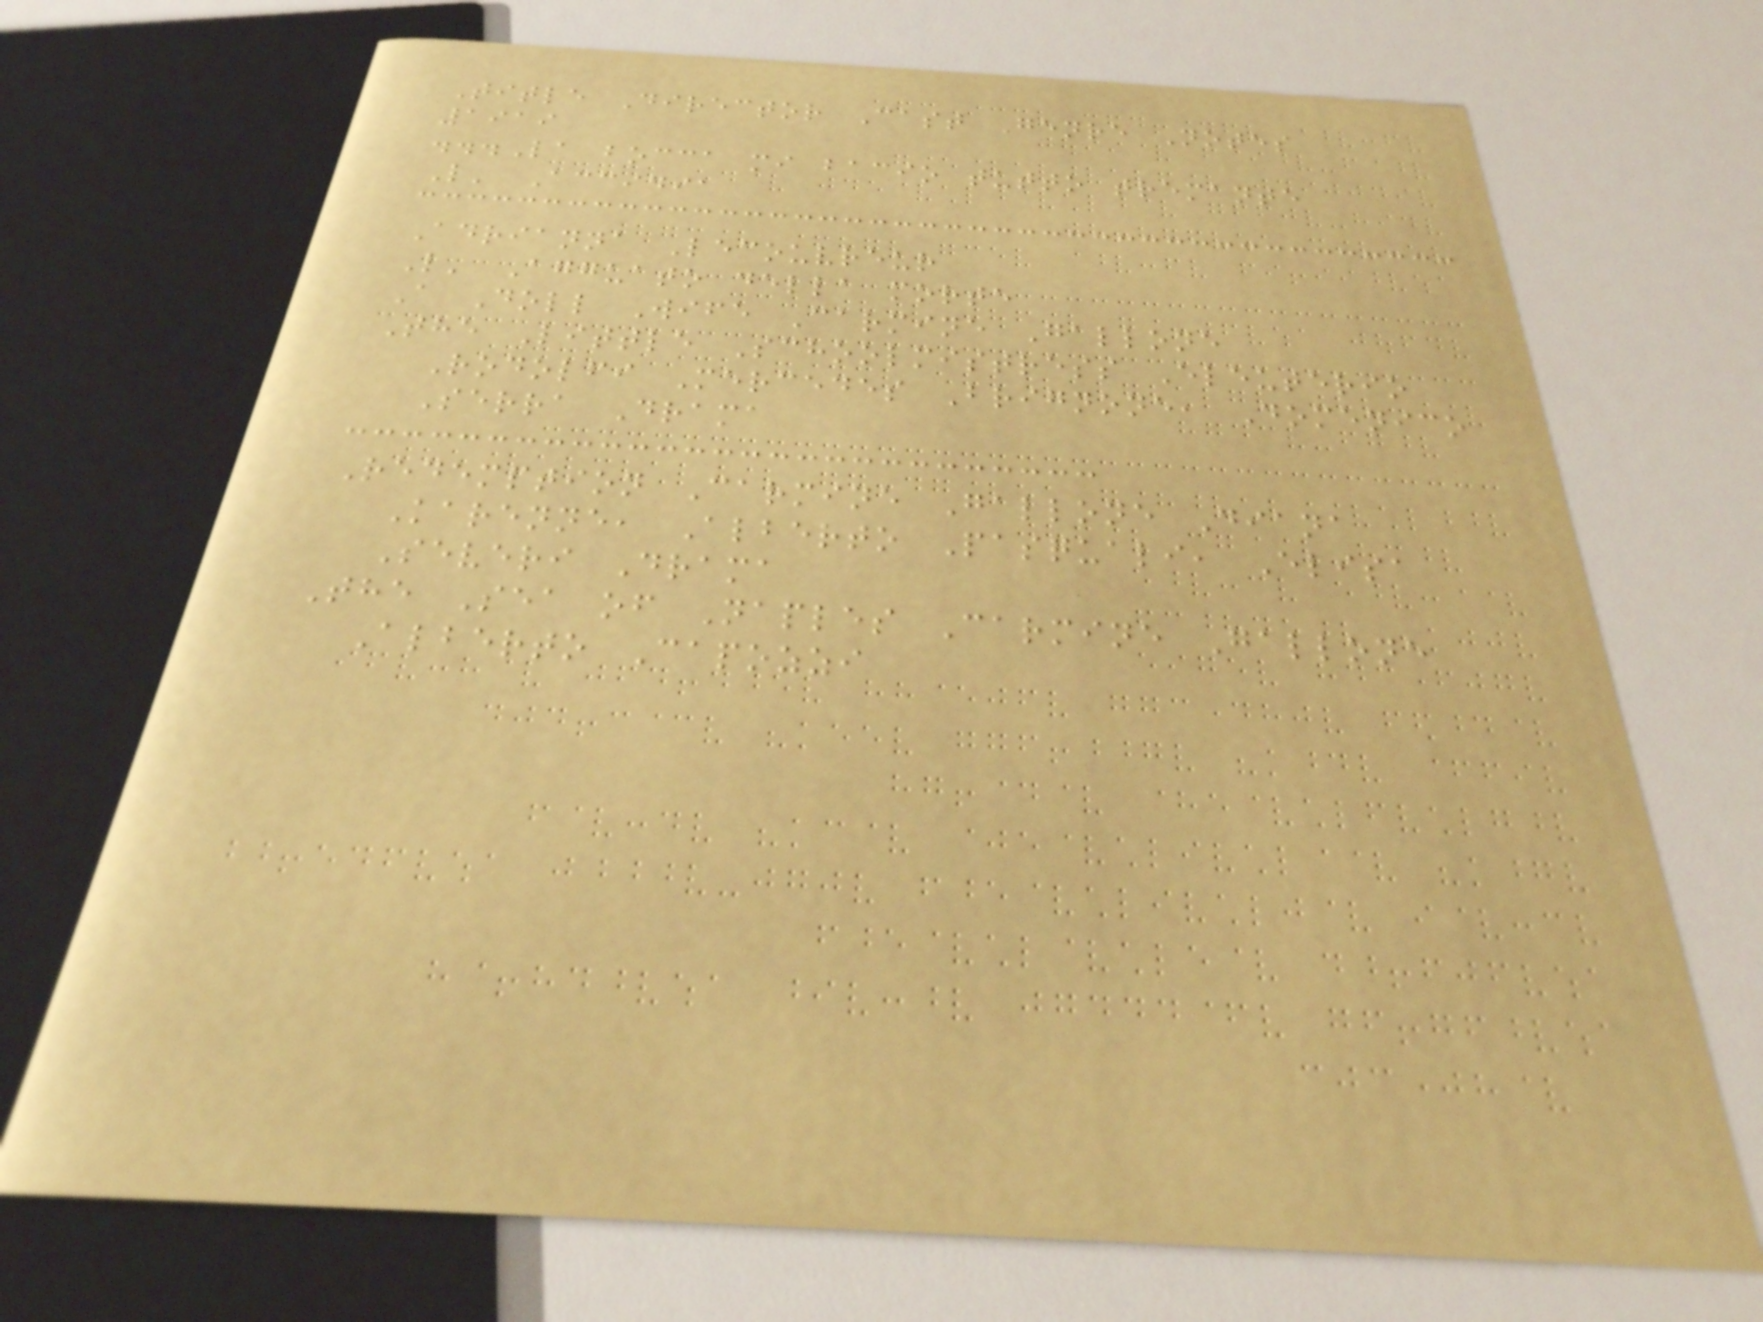Title Director Cast Genre Notes
1919
...La bocca mi bacio tutto tremante
L' Accidia
Adrianna Lecouvreur
L' Agguato della morte
A Doll Wife Carmine Gallone
The Little Schoolmistress Eleuterio
Rodolfi Mercedes Brignone, Domenico
Serra Drama
Redemption Carmine Gallone Diana
Karenne, Alberto Pasquali, Elisa
Severi Drama
The Sea of Naples Carmine Gallone
Alberto Capozzi
